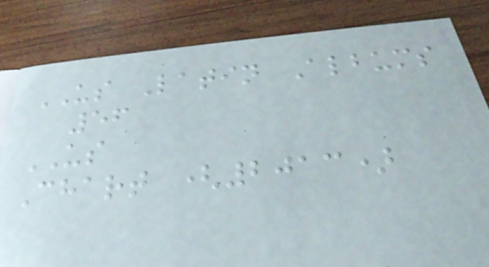US Latin Albums
56
US
Chart (2013)
